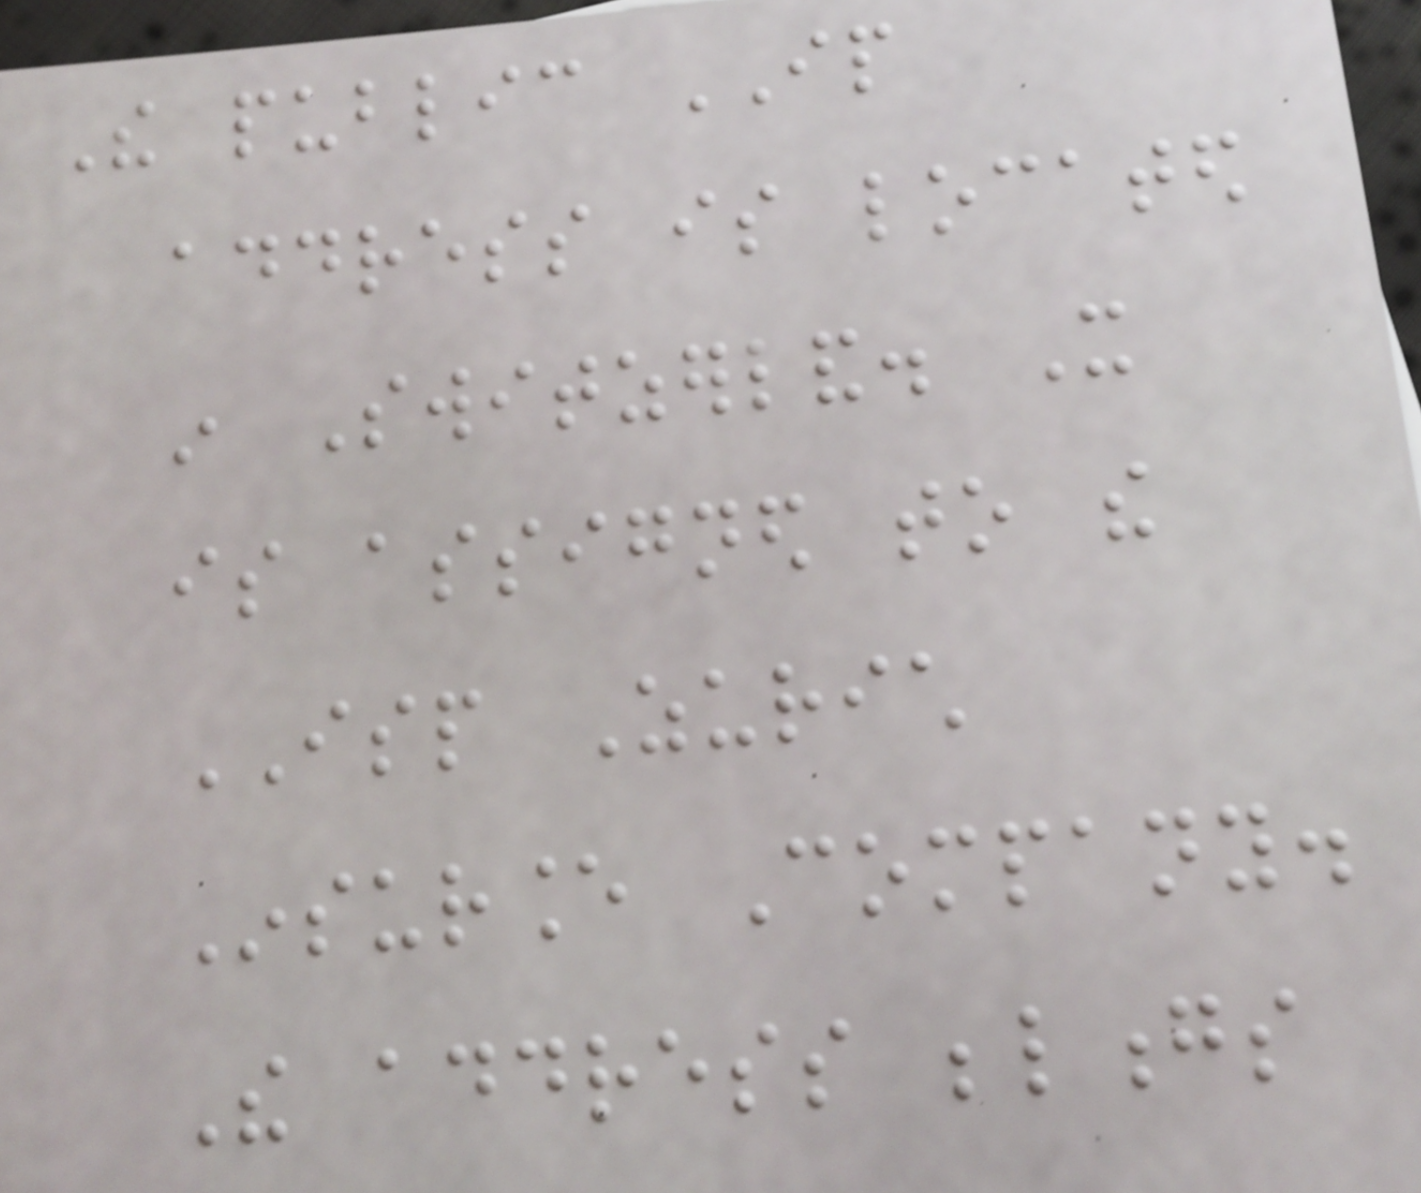The public IP
address is located
in Switzerland. It
is assigned to the
ISP Zurich
Insurance Company.
The address belongs
